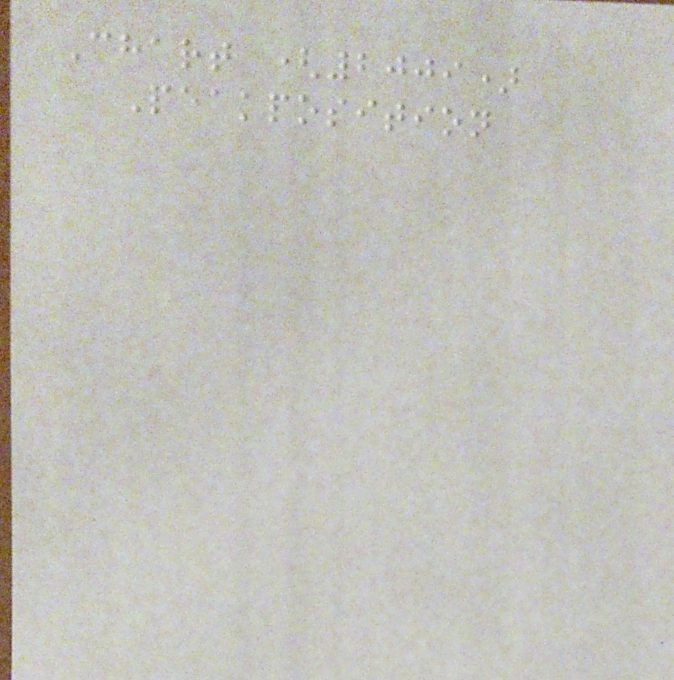Chart (2009)
Peakposition
